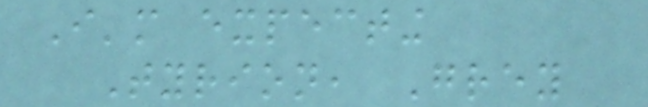I'm expecting
Tyrion, Grey
